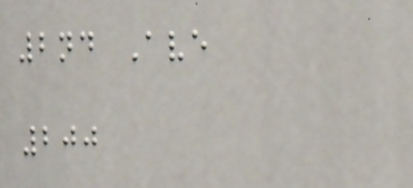2nd Ave
200
